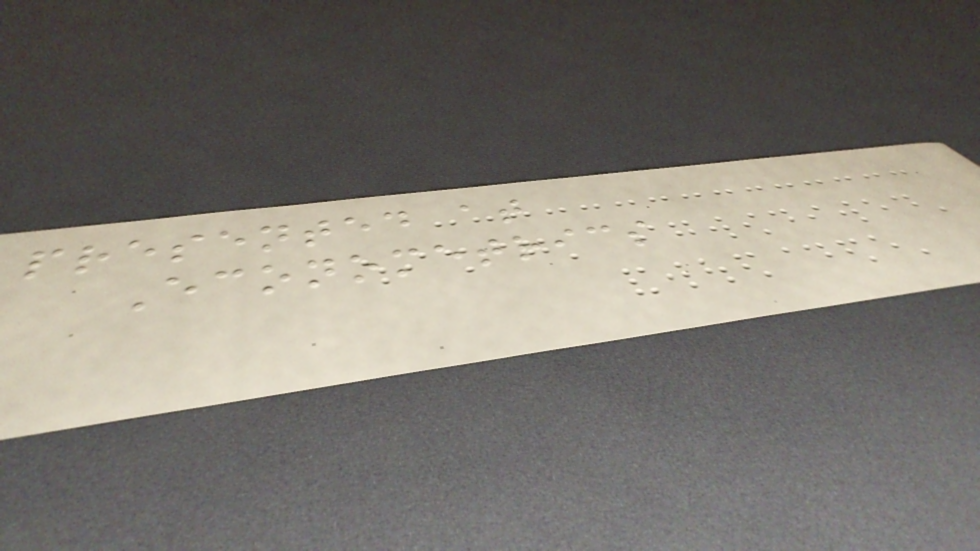presented at
Econometrics
